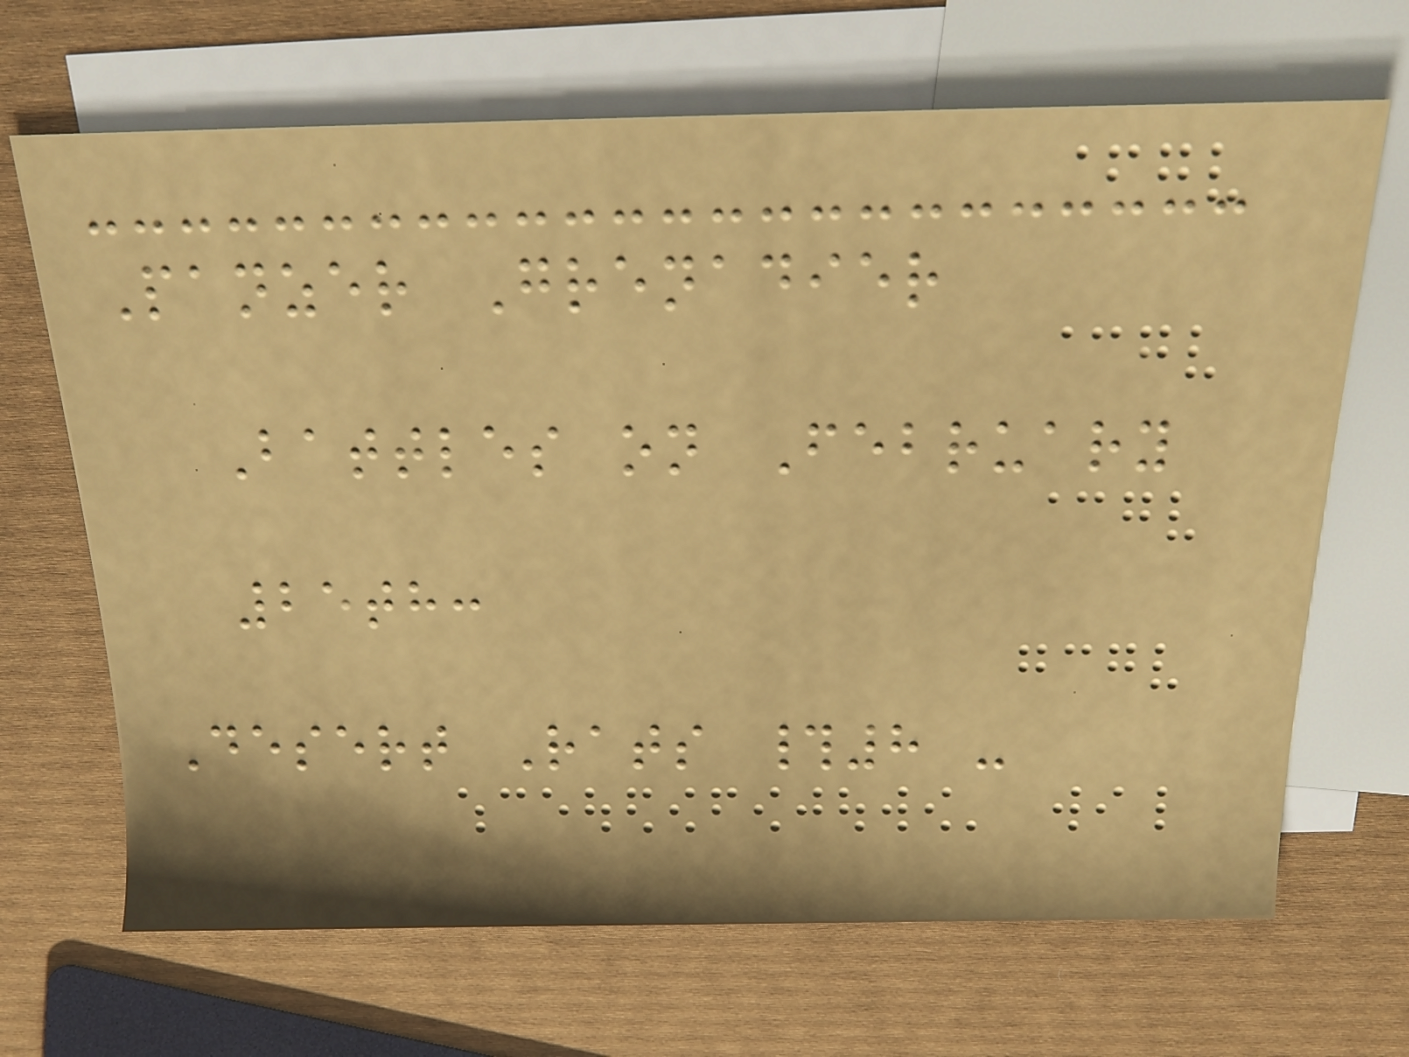Panzer Grenadier
Battles on February
25th:
Desert Rats #8 -
